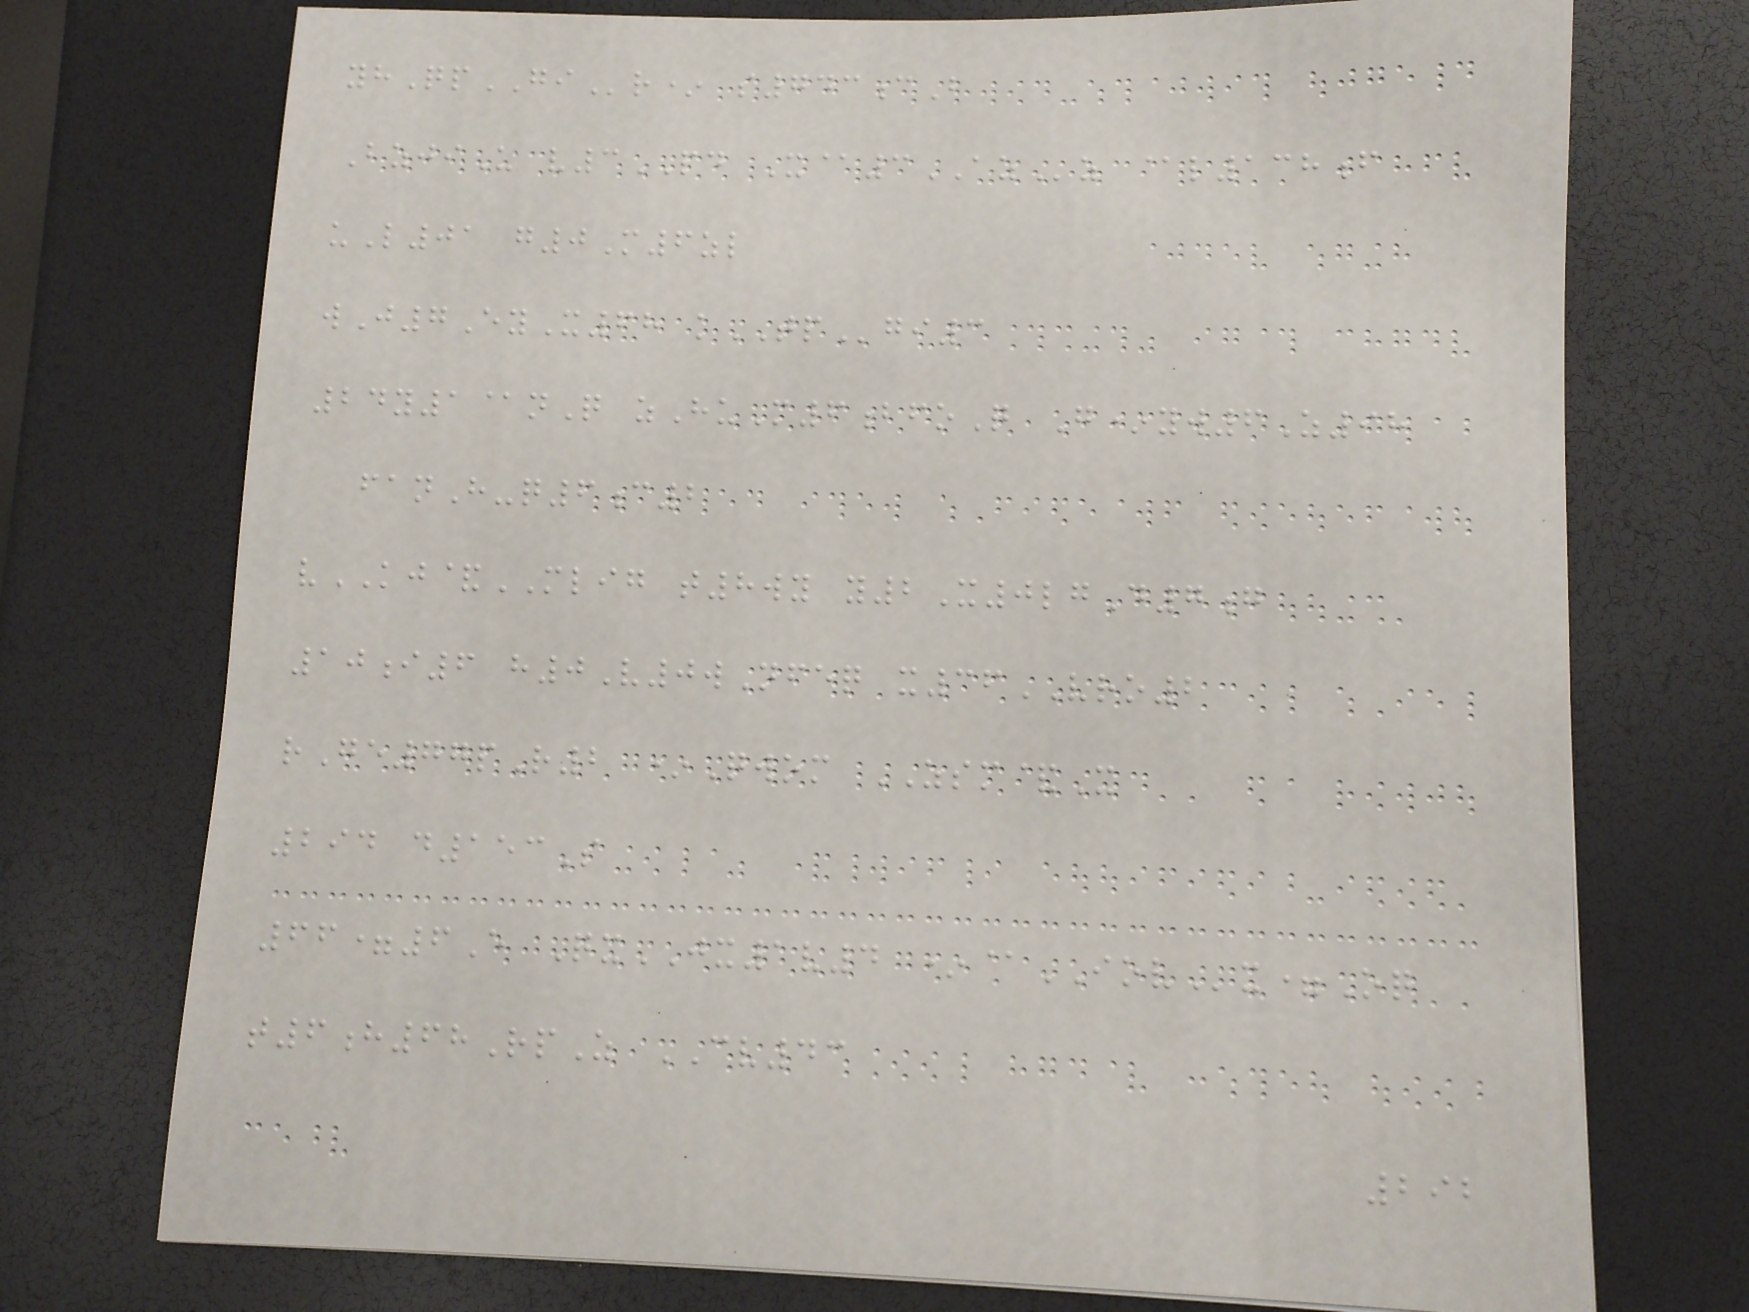yhQpGIr* s743cB
BzjiU v3PD X@3AZz @l138f
uL01 g0M6zl
wJ7EyX68 kTPgi3
24y1@nQ zHuM6bfoQ G*yw6Z98
fanH-q6c2
vKJ&MLIG t8wy y2X0lgD7g
10i6 h0V0wNfeq x36VRO2
rGe77pR2 *Qwom ZSM&X
294 d153S
66=6E QxJX1v4 *@IOVx=Oq
t6h68RpZ CV43
292
